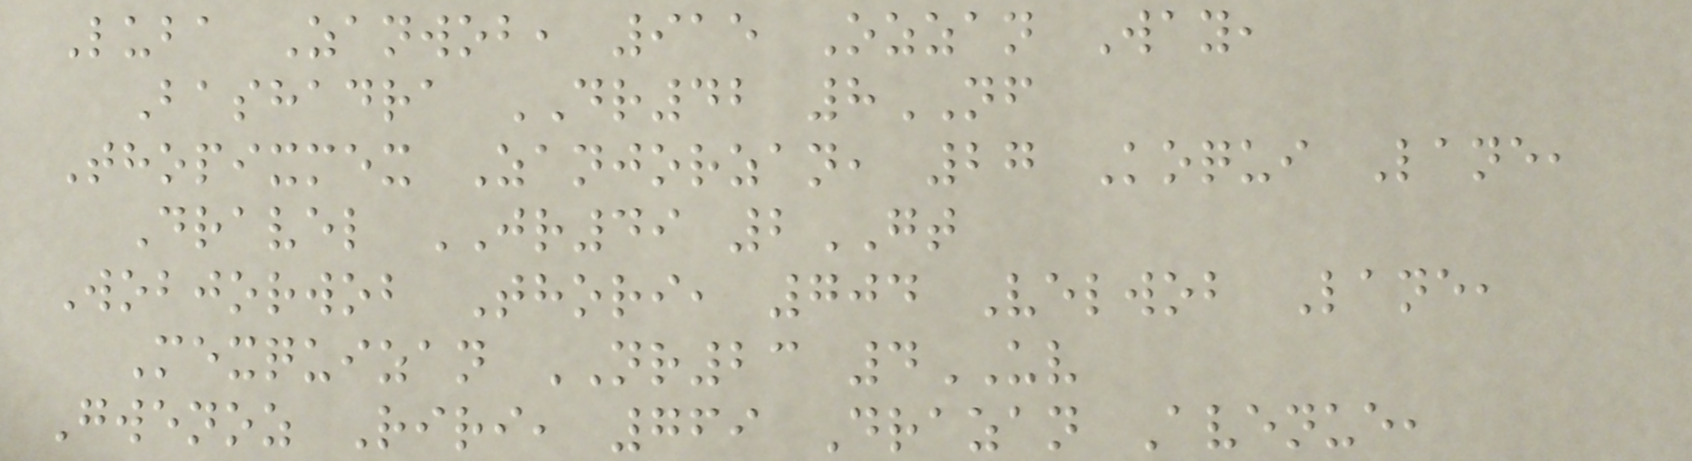Luba Zanwob, 915 Ozzan Way,
Bashadra DR42 8NF
Thopixmex Zanjorzan, 27 Koqui Lane,
Dravel JR49 2GT
Wobjorwob Thori, 704 Velwob Lane,
Mexquizan NR23 4UV
Gwenoz Riri, 769 Drazan Avenue,
